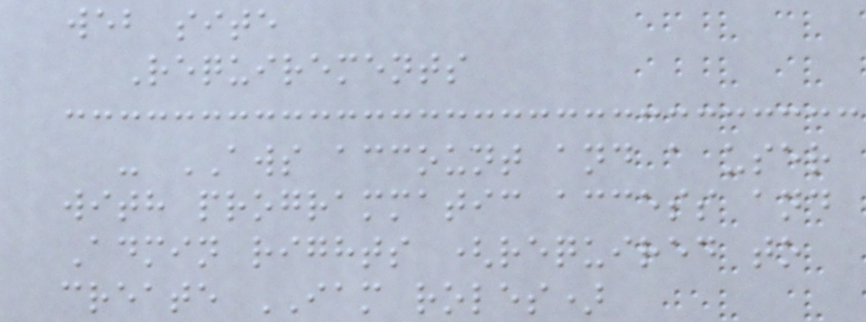web site
Requirements
- AWS account and a user
with programmatic access and
Admin rights (required to
create IAM roles)
